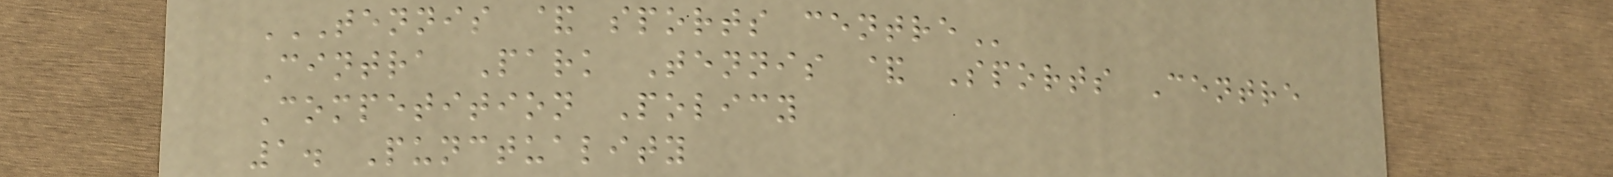TENNIS & SPORTS CENTRE
Cintra Park Tennis & Sports Centre
Competition Policy
1. Punctuality
